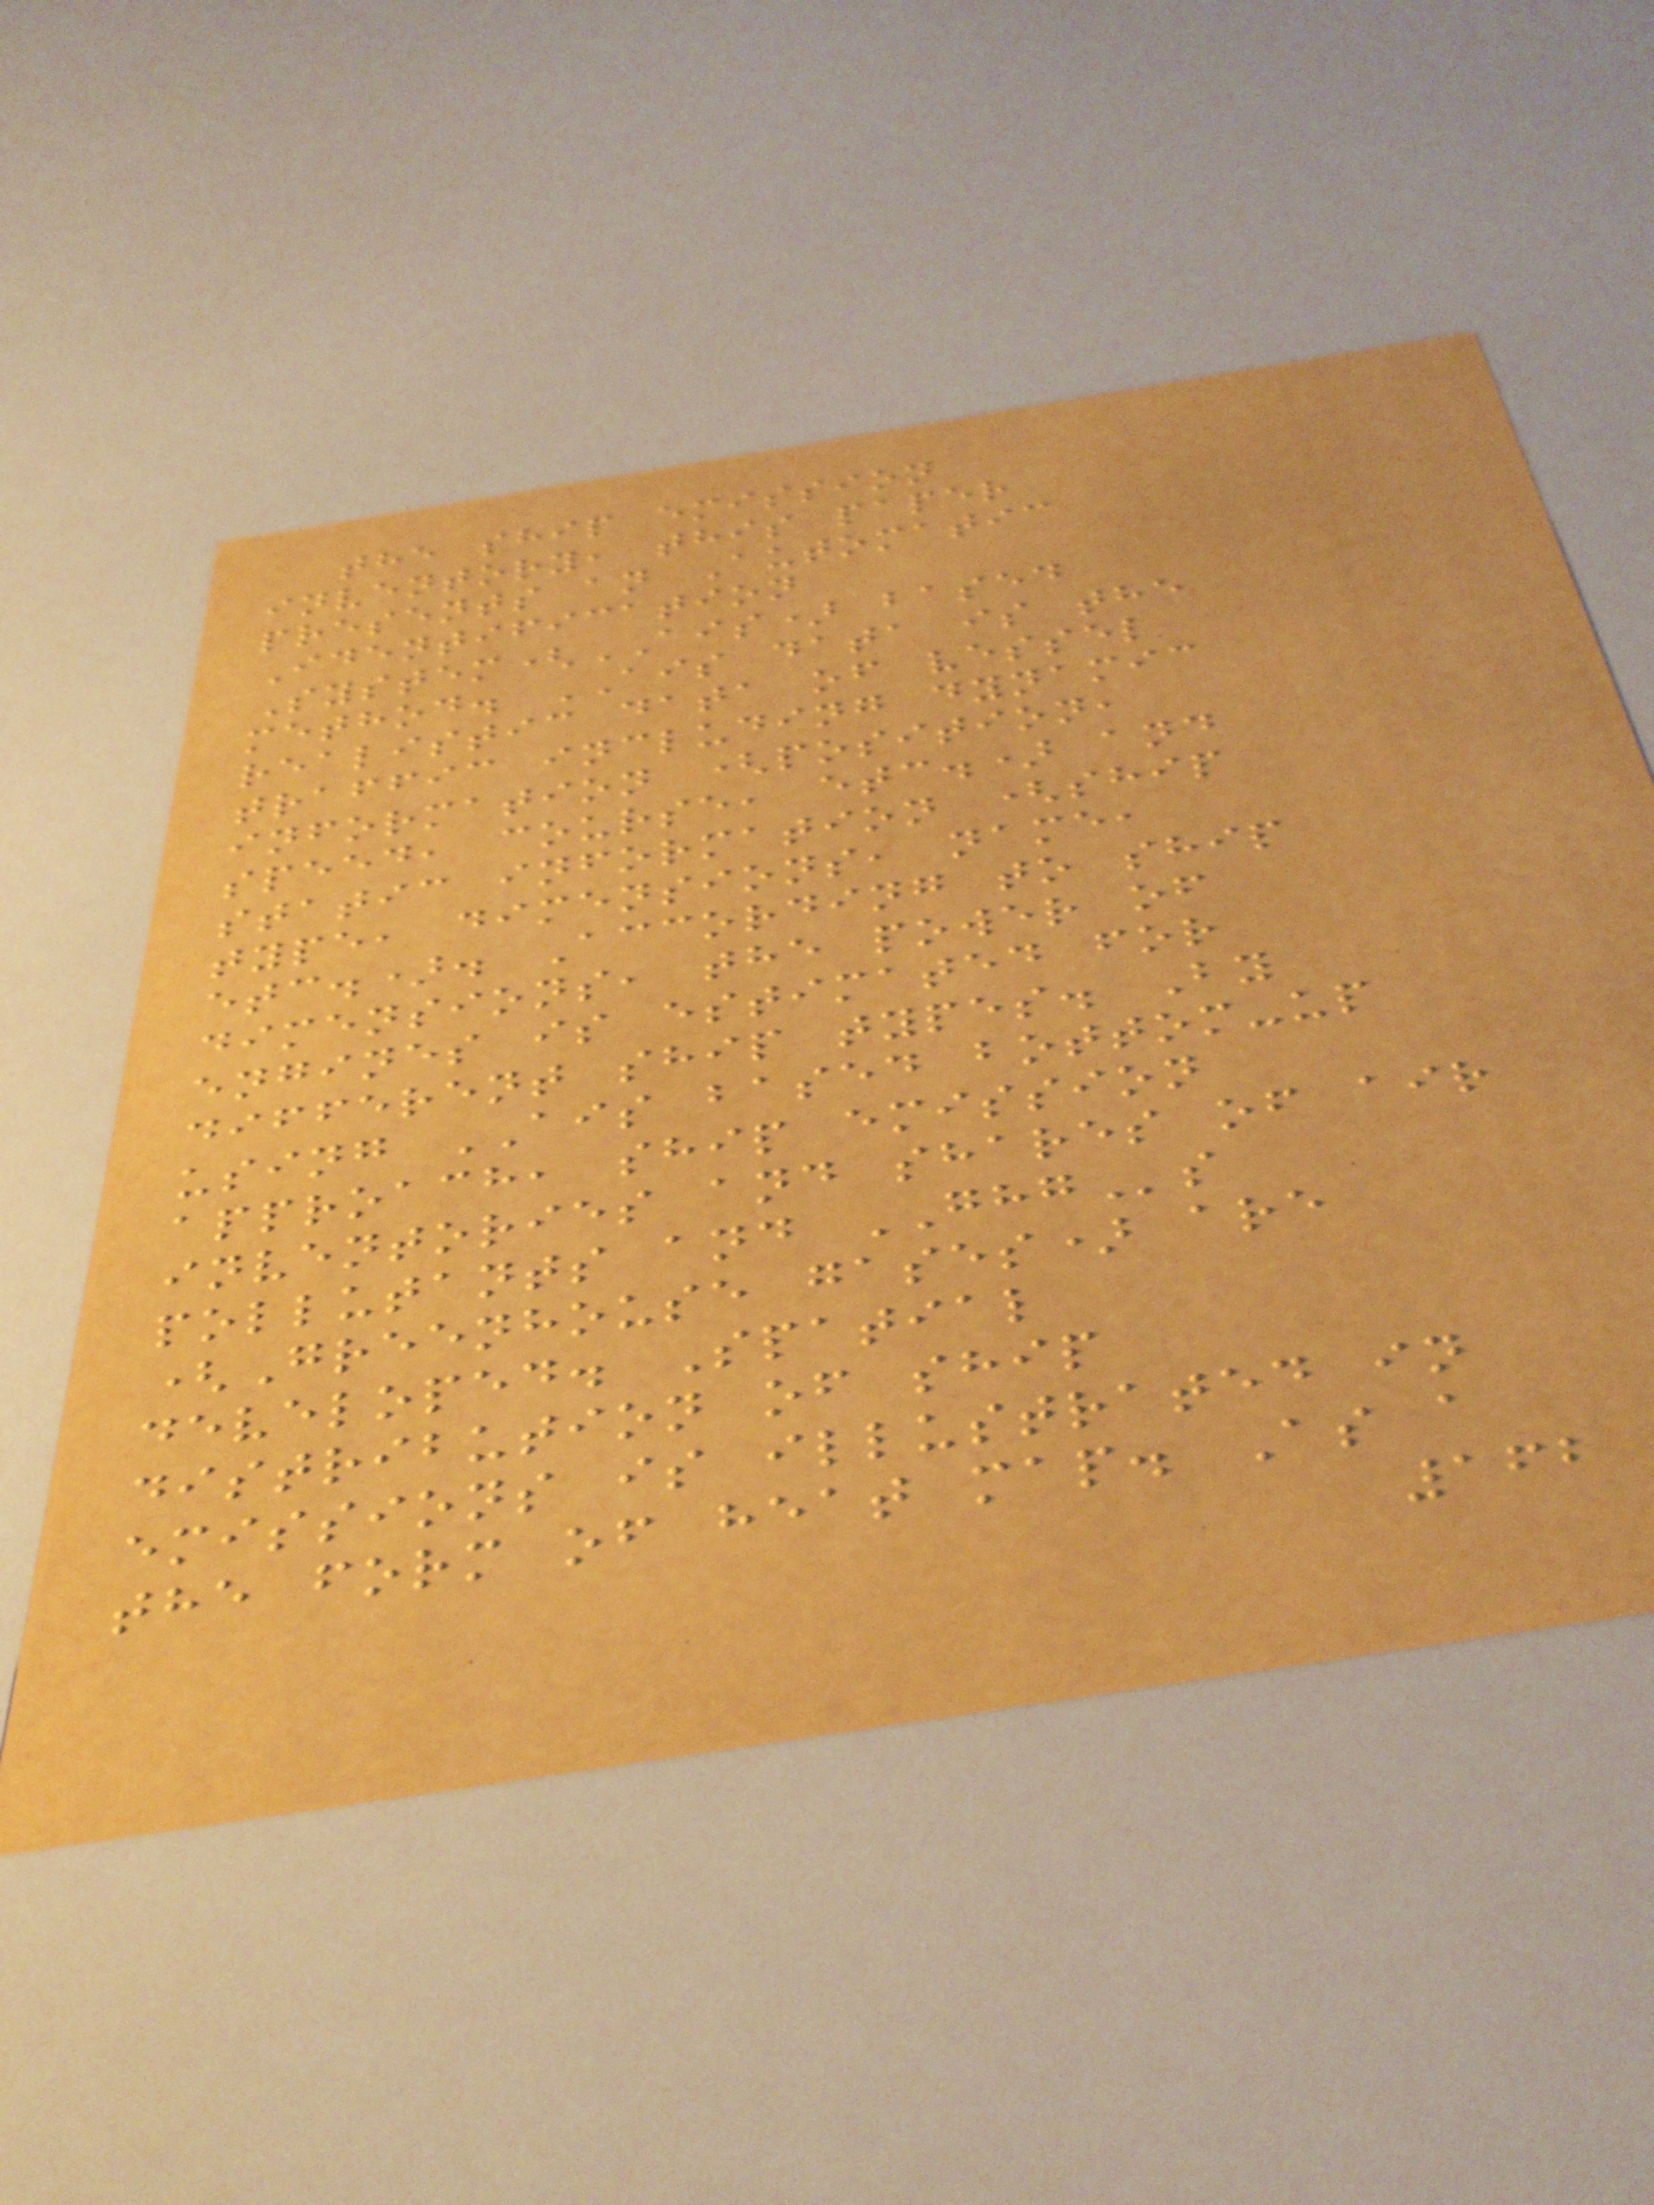the ship emission
inventory, this paper
presents an Automatic
Identification
System(AIS) based
method. AIS data is the
realistic data of vessel
traffic including dynamic
information (position,
speed, course, etc.) and
static information (ship
type, dimensions, name,
etc.). According to ship
dimensions, the power of
engines is estimated for
different ship types. By
using AIS based bottom-up
approach, ship emission
inventories and shares of air
pollutants and GHGs
(Greenhouse gases) are
developed. Spatial
distribution of ship
emissions is illustrated in
the form of heat map. As a
162
